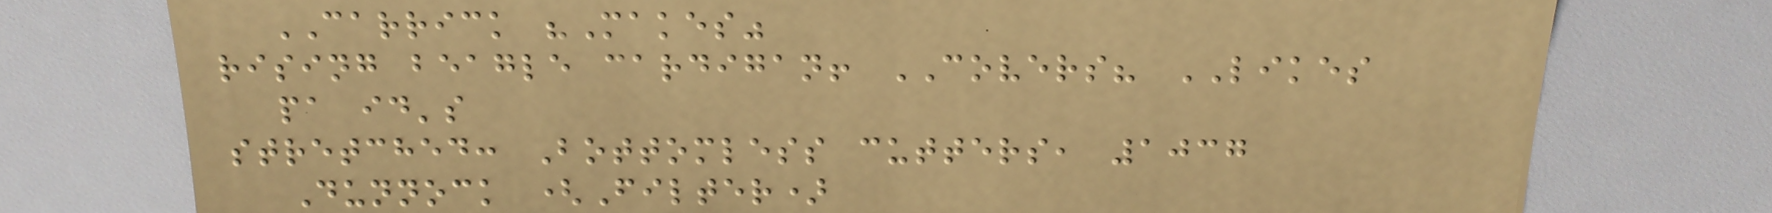CARRICK "Makes"
rising beagle cardigan! COVERS? LIKES
pa id's
stretched: Bottomless cutters, 1037
Dunnock (Filter)
